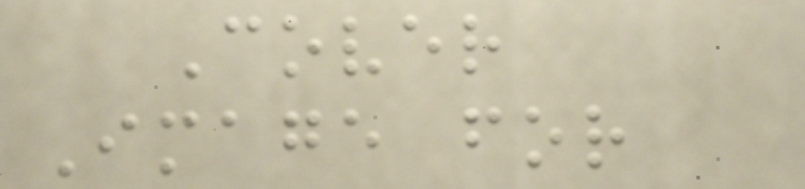Cover
Image for
